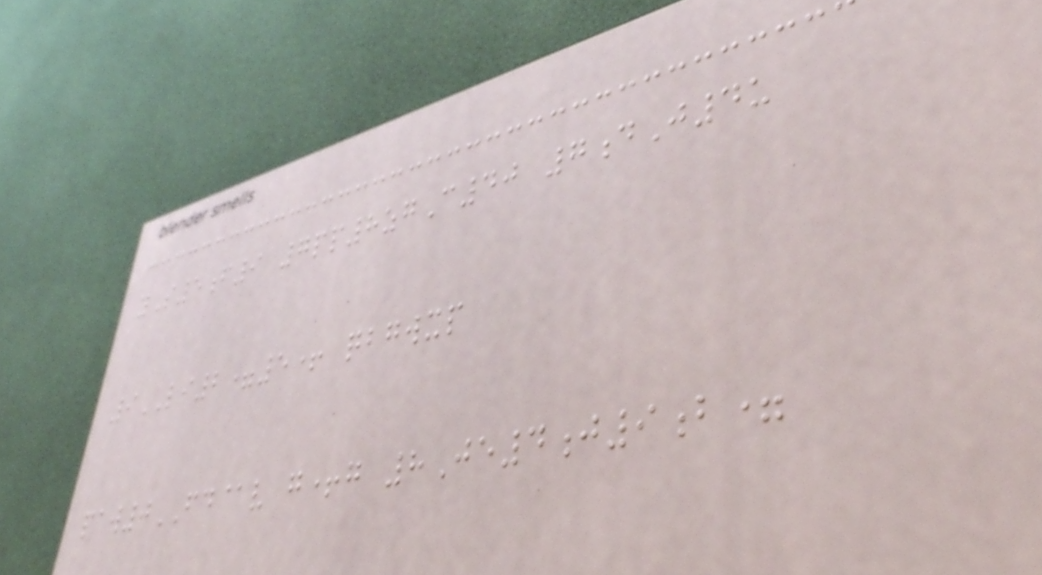yS5f9 7pp8zgC40 7dJ4u
9LI2=5+ qbgwxp
paw0FD@v g+g 8Je4j9b=
